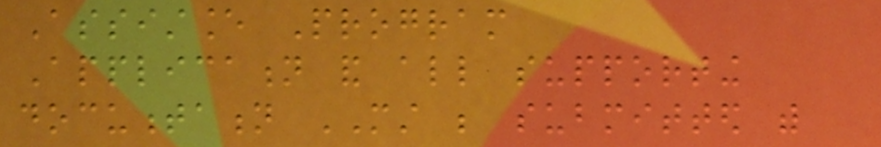Assistance Program
Application and all supporting
documentation MUST be submitted with
